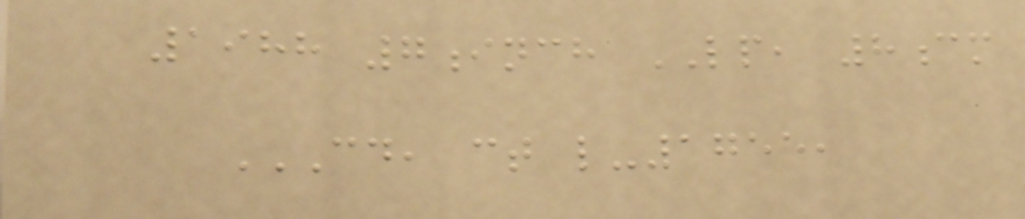1988 7inch LP, 8cm
CD, CT L-1755,
